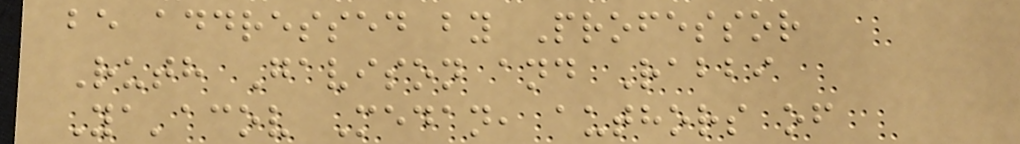be addressed by Professor
Ruth Gavison and Rabbi
Ya'acov Medan, authors of
